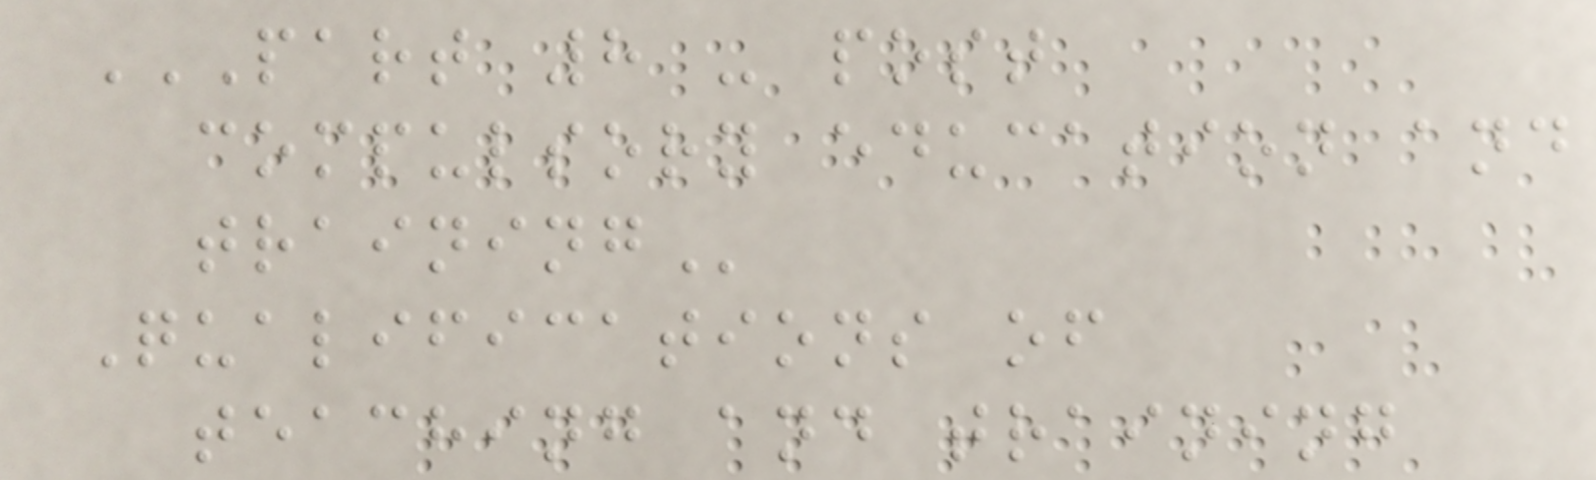PART 8 - POST
COMPULSORY EDUCATION AND
TRAINING
Qualifications of
teaching and training
